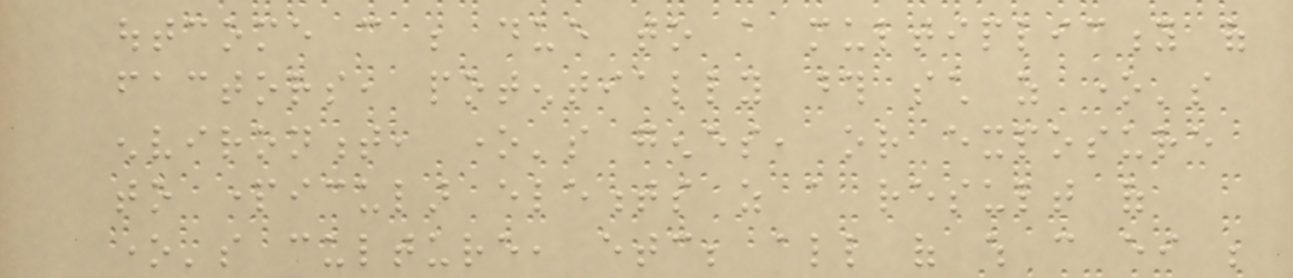outcome can be due to a multiplicity of
factors, potentially those such as one's
environment, one's genes, or exposure
to particular elements as a result of
one's culture, etc; all of which can either be
